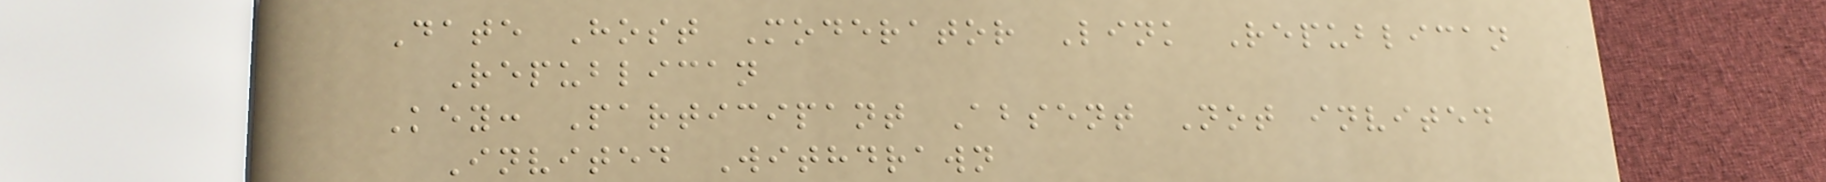Date Host Moderator Link Republican
Republican
Key: Participant Absent Not invited
Invited Withdrawn
